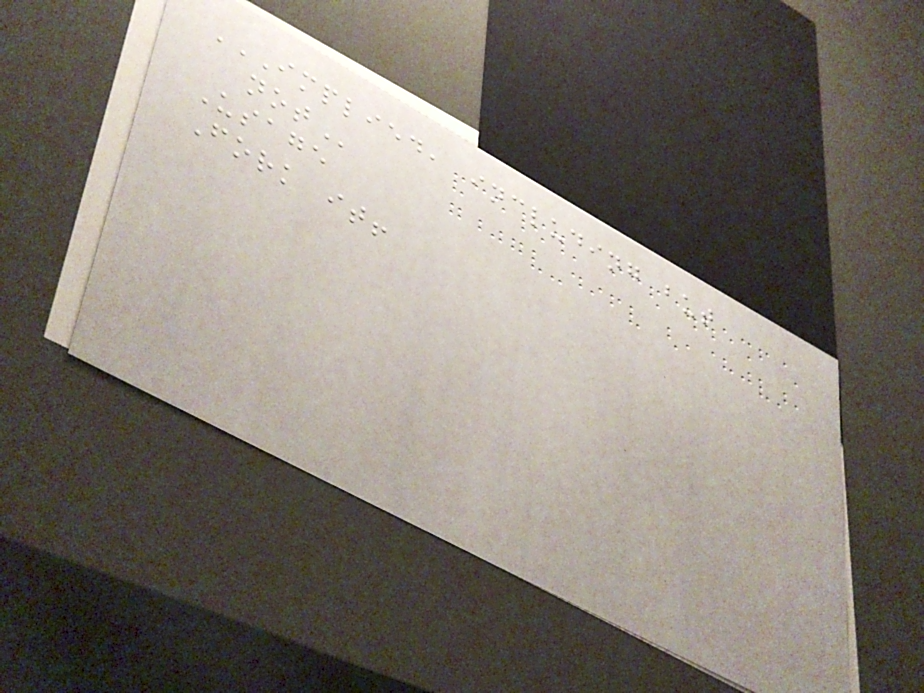IMPLIED, INCLUDING BUT
NOT
Usage
Fork it!
